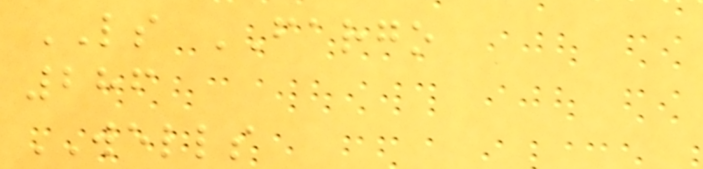LS FARGO
286
WELLS
